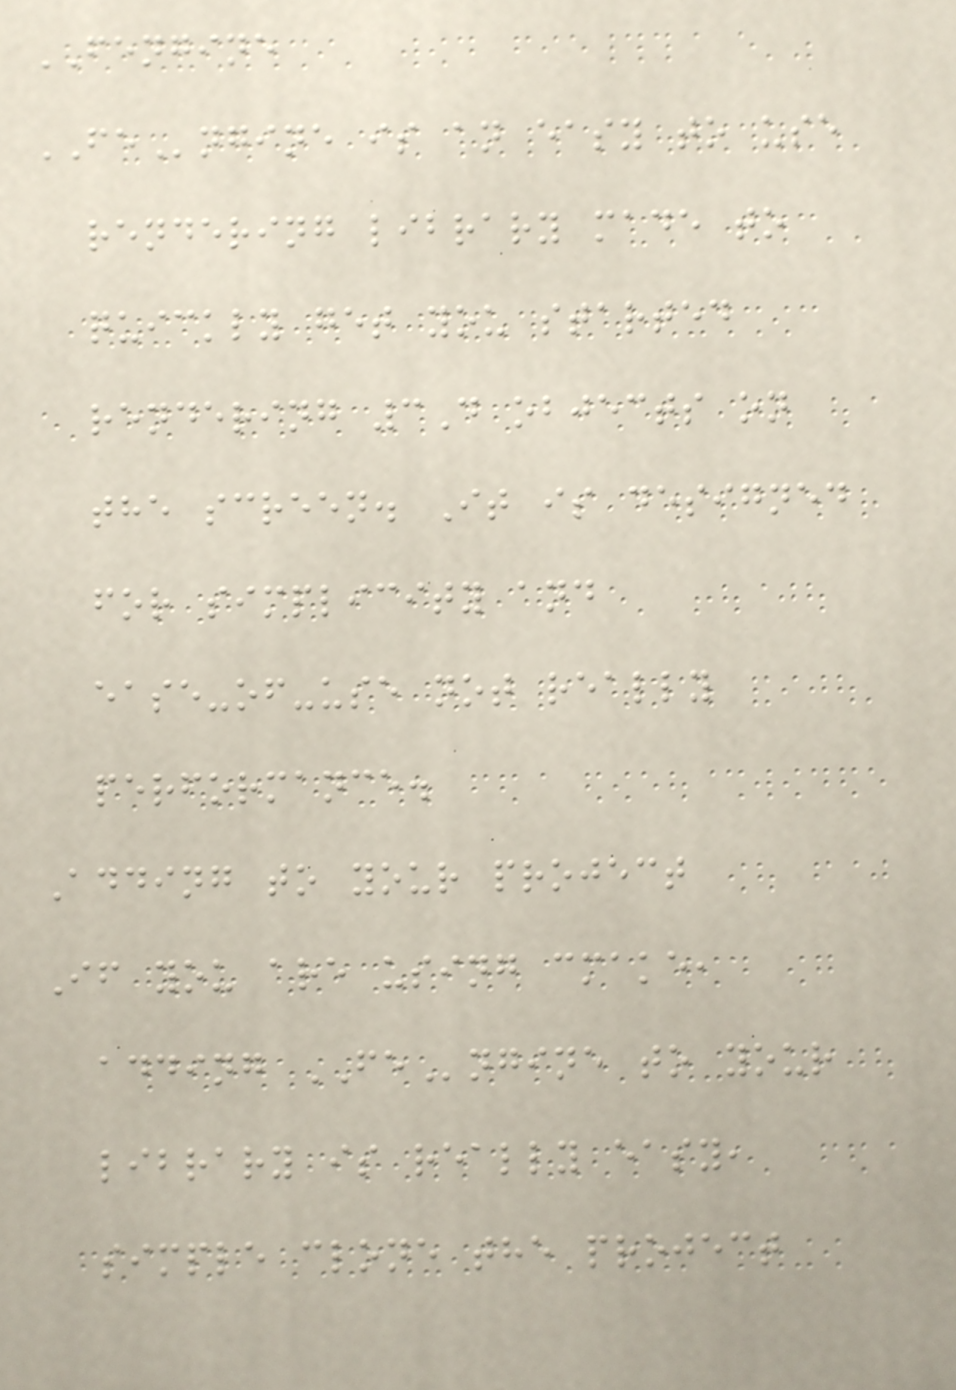FENGINE
FEngine is an easy to use
rendering library made to
quickly get you started
rendering 3D objects on
the screen. It is designed
for simplicity and
ease-of-use not really
performance.
Adding to your project
If you are using cmake,
adding FEngine to your
library is really easy,
simple clone the project
